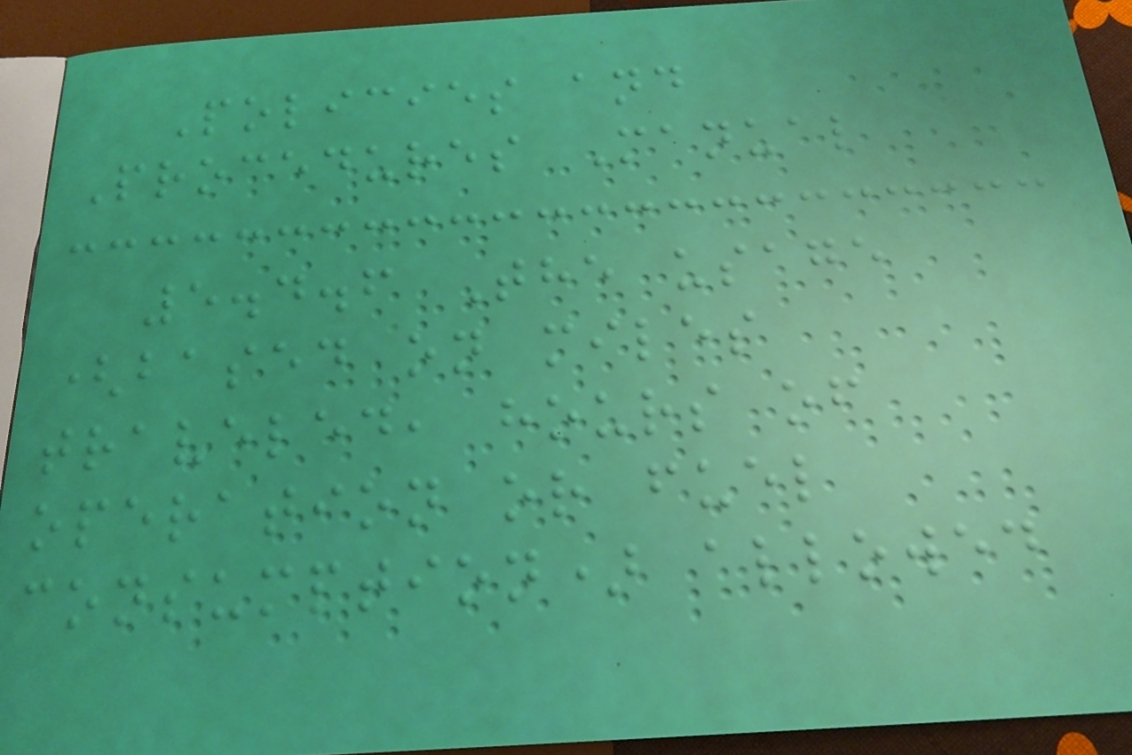Policies and
Procedures Manual
5.4.6 The usage
(based on miles
traveled, hours of
operation or fuel
consumption) allowed
